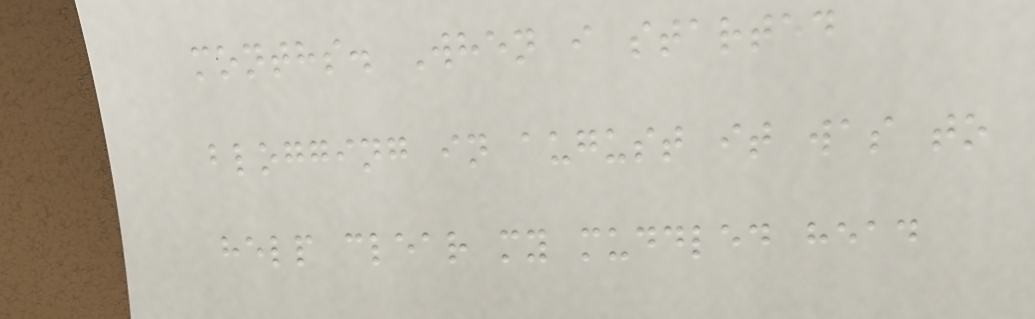months. When i started
blogging in august it was to
help clear my muddled head
